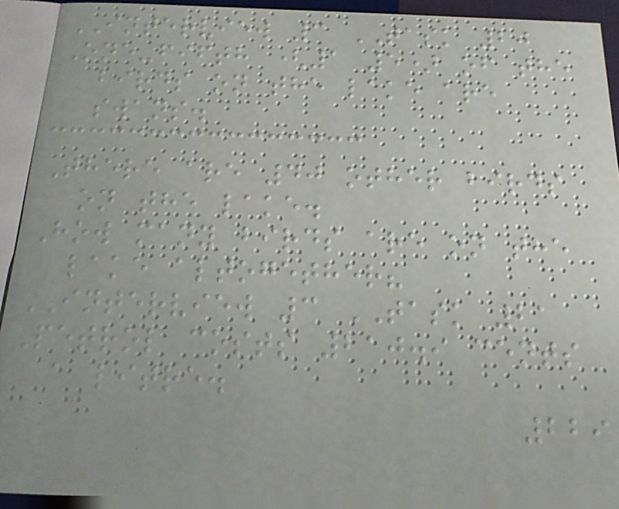INTERVIEW 3 TASK 20
One-fifth (1 5) of the
birds on the lake are
swans.
There are 40 other birds
on the lake.
How many birds are on the
lake altogether?
INTERVIEW 3 TASK 21
Petrol costs 210.9 cents
a litre.
229
